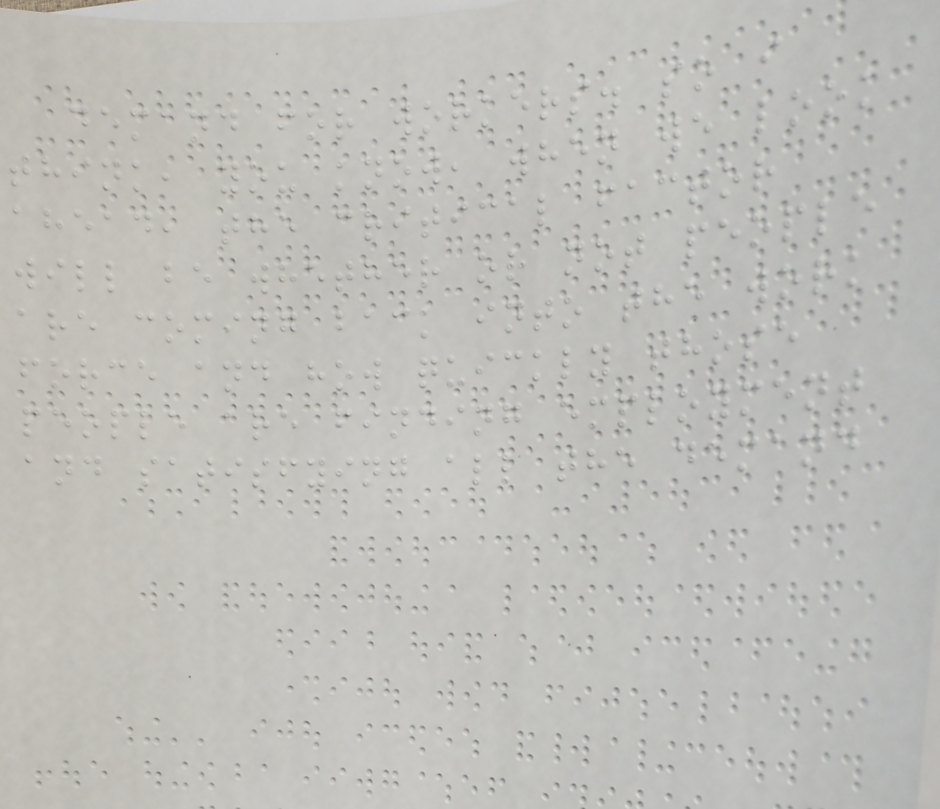demand for workers. so i
think, you know, when we look
ahead, the critical factor
will be whether or not people
are coming back into the work
force and how quickly those
people are finding employment
and satisfying all the demand
